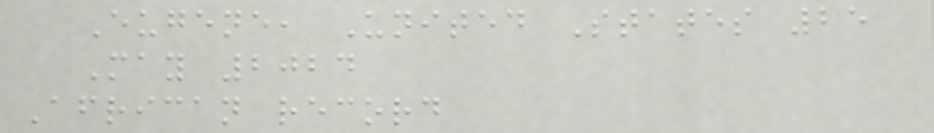Eugene, United States 25
May 2024
African record
